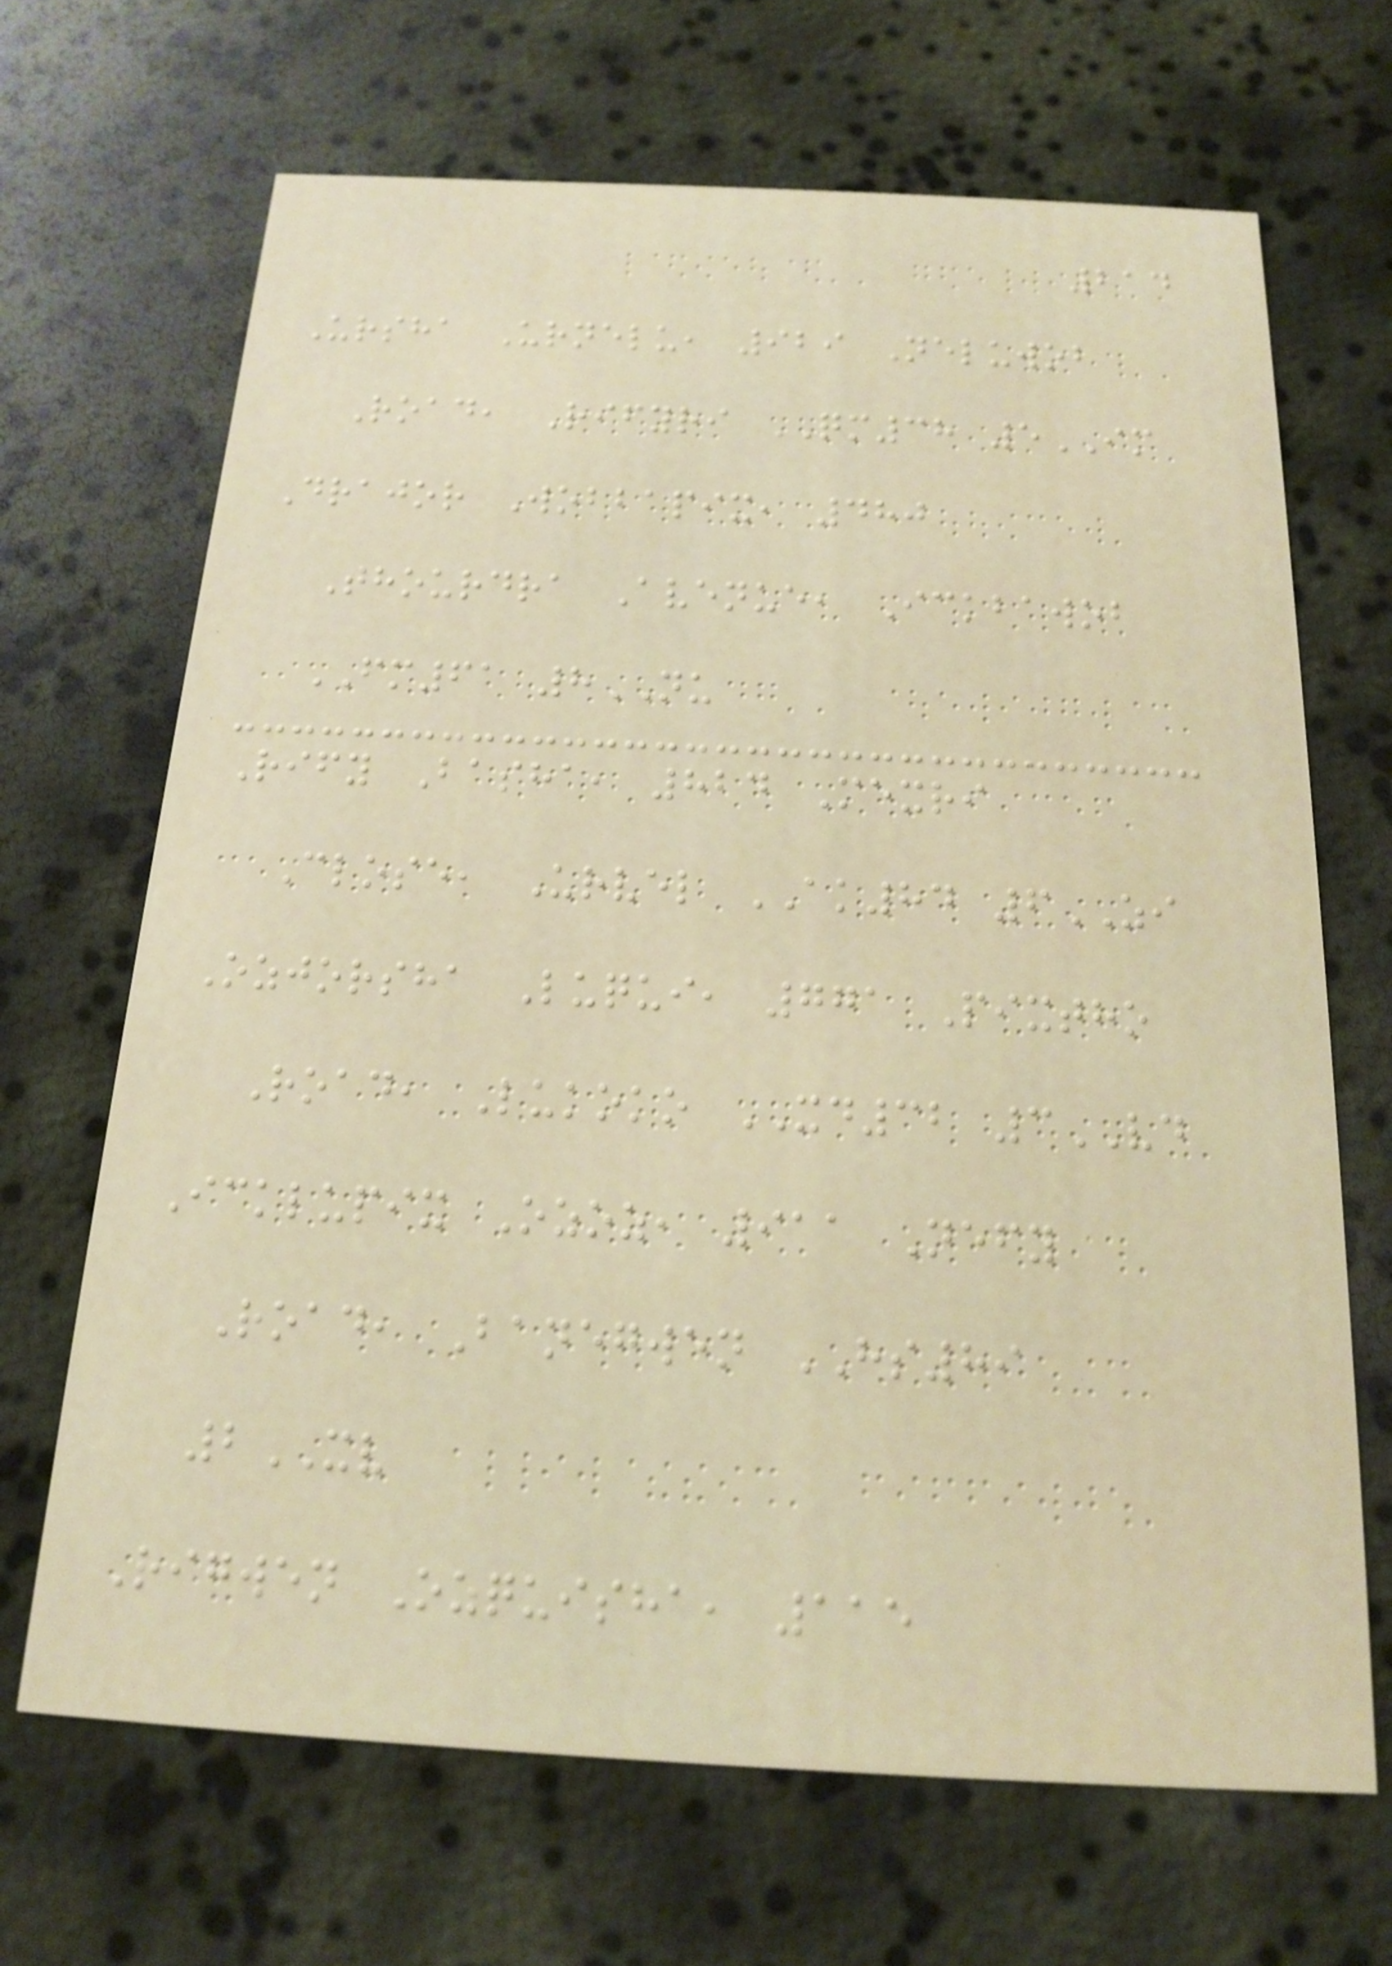214
Ursha Urnelu, 929 Neluwob
Road, Rifyri QM38 5IM
Drajor Wobbapix, 480
Thourdra Avenue, Ickbawob
FM61 8NU
Rify Basha, 824 Mexri
Close, Urvel AK84 6ZI
Ozjorsha Luqui, 771 Pixtho
Road, Lukoko XD32 3VD
Icklupix Ozoz, 911 Nefy
Road, Banegwen HS89
2XV
Rigwen Ozquisha, 115
